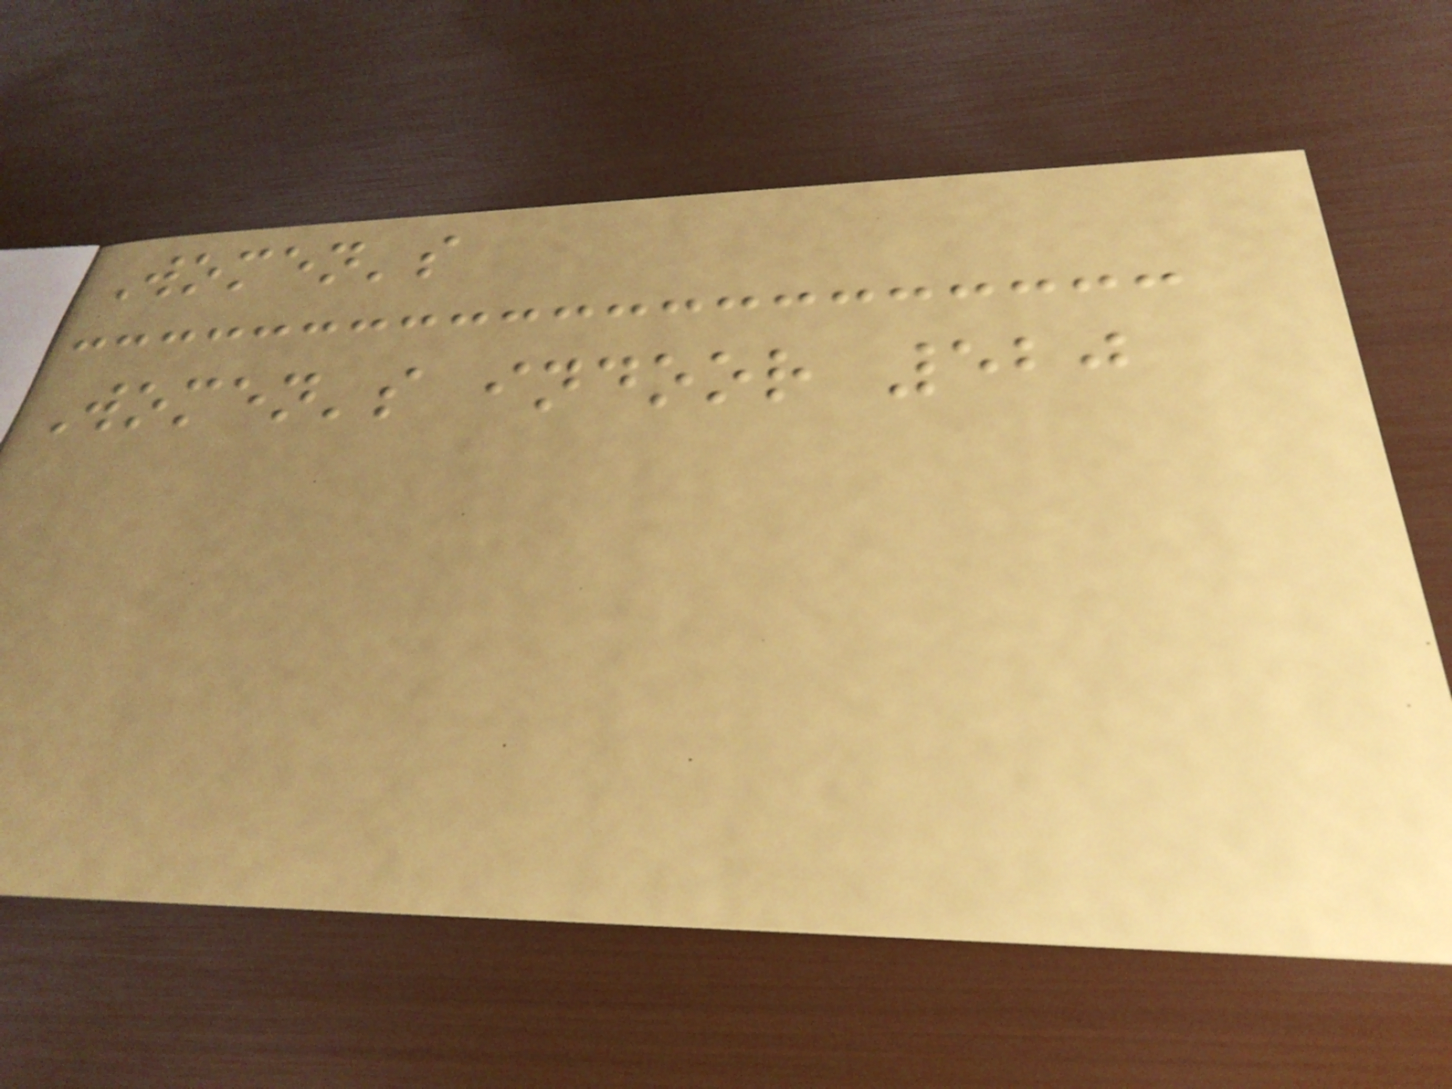Women's
Women's indoor 520
